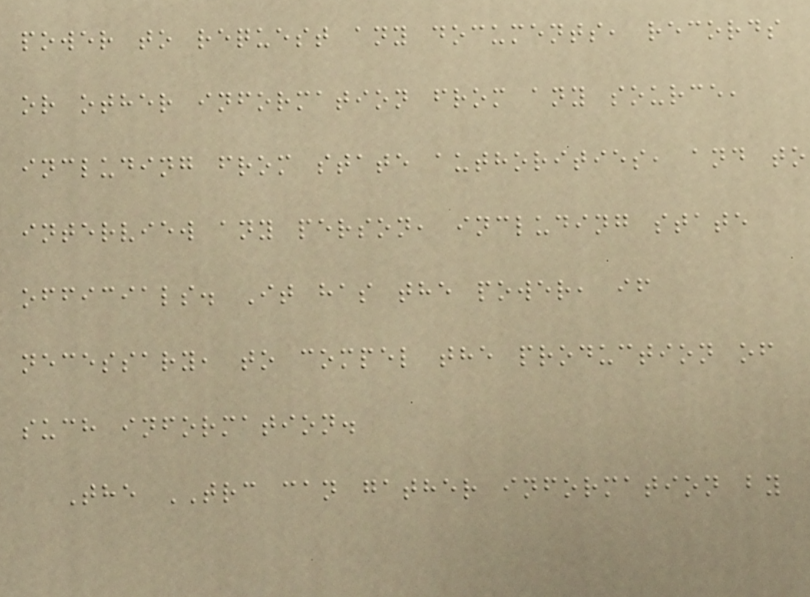power to request any documents, records
or other information from any source,
including from state authorities, and to
interview any person, including state
officials. It has the power, if
necessary, to compel the production of
such information.
The TRC can gather information by
